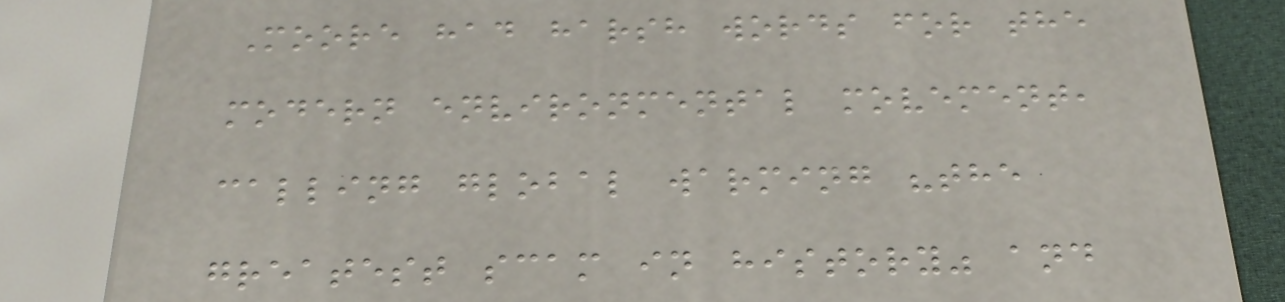Moore had harsh words for the
modern environmental movement,
calling global warming "the
greatest scam in history" and
